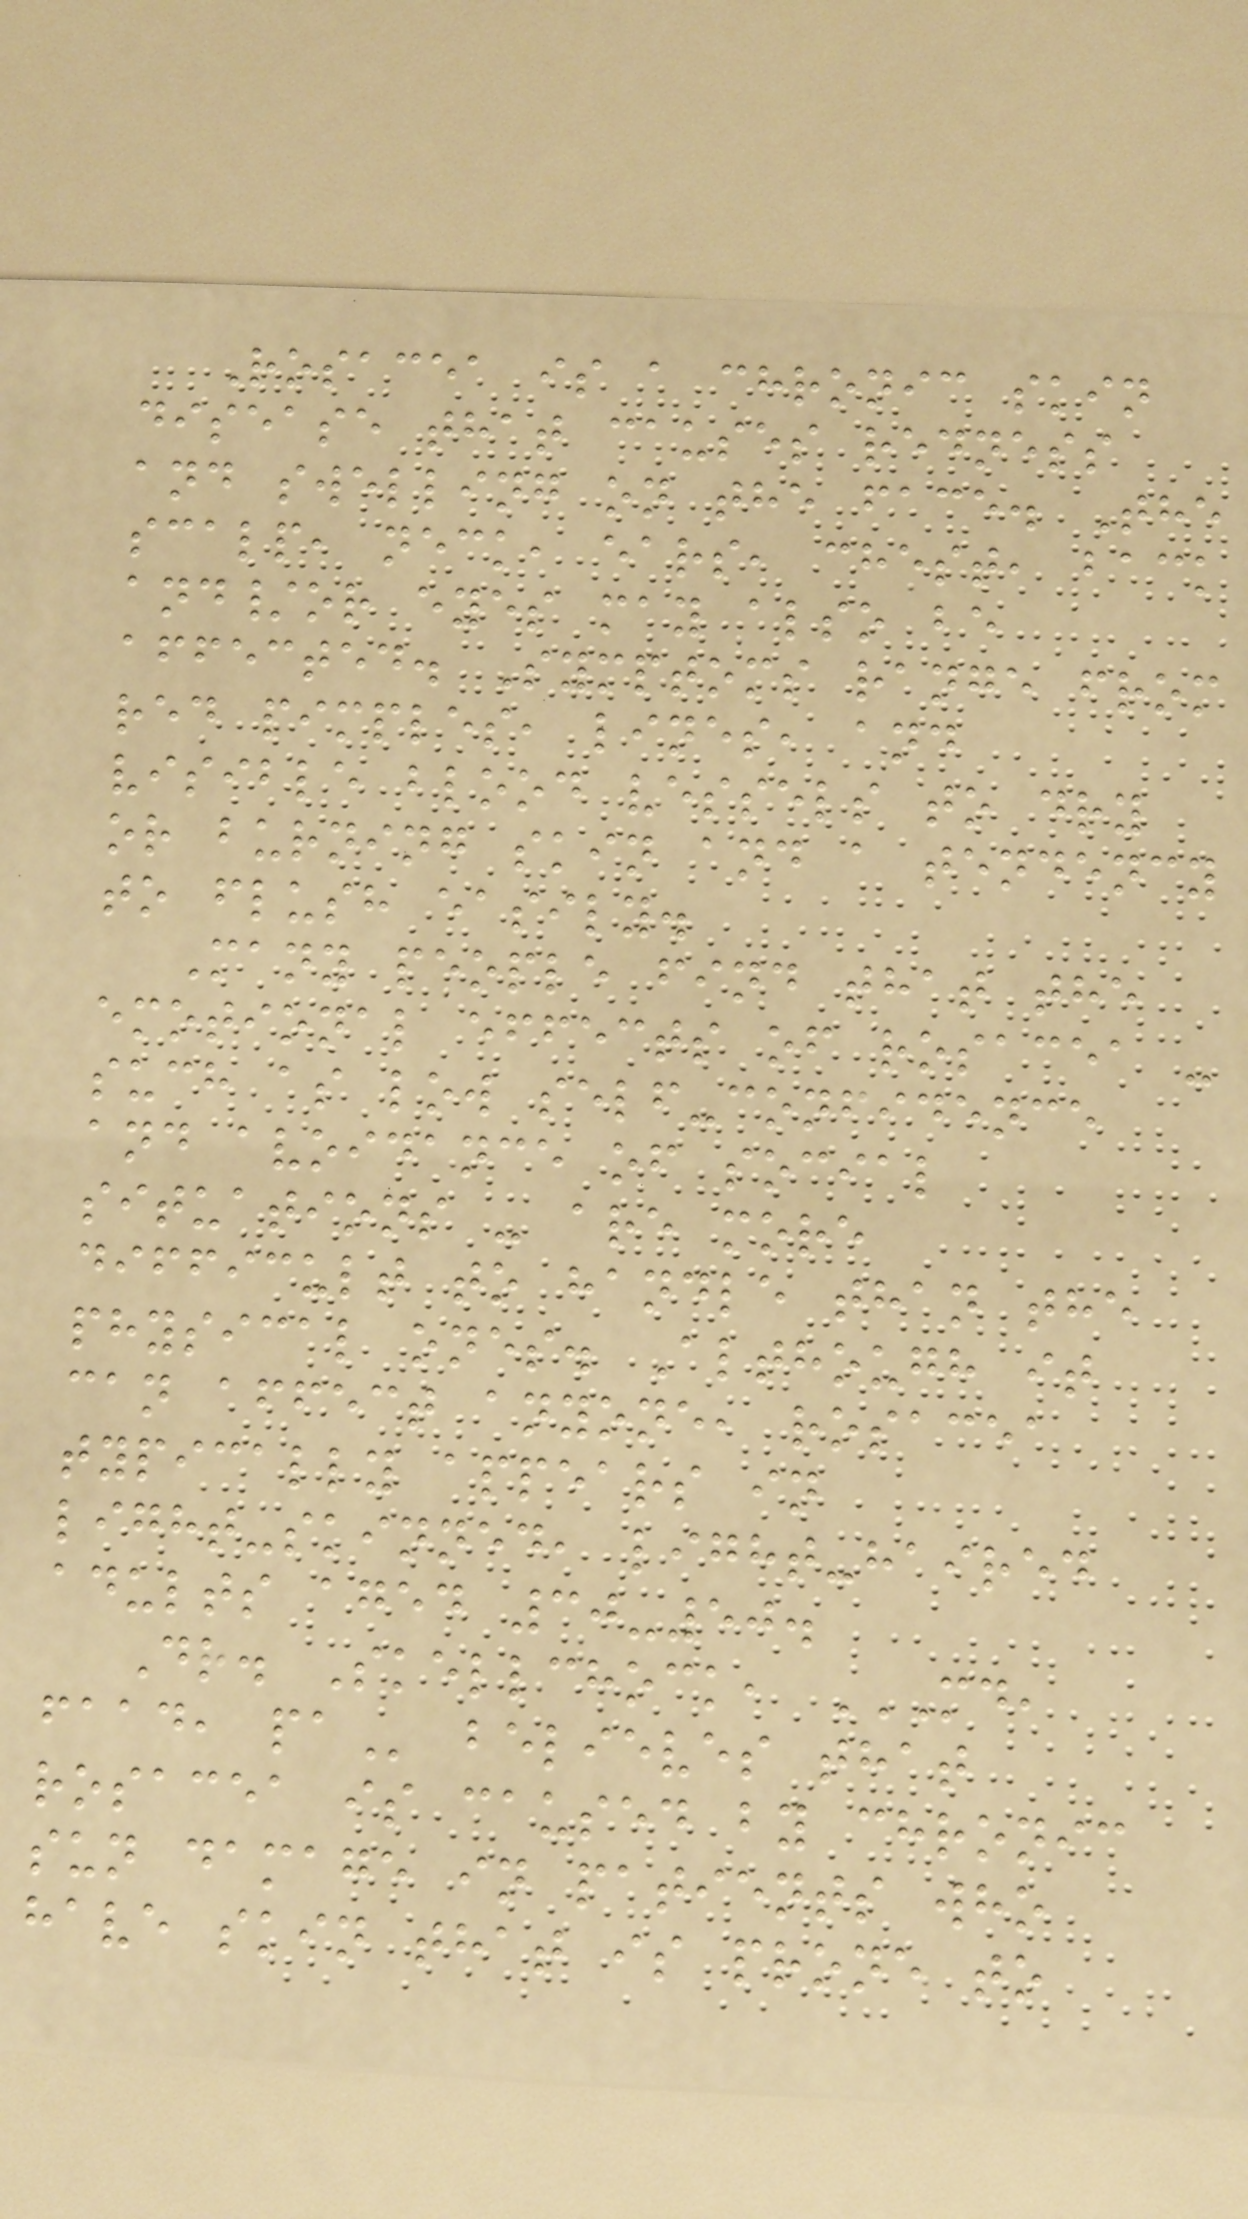Rosacea is a chronic skin
disease that causes redness
and swelling on the face. The
scalp, neck, ears, chest, back
and/or eyes may also be
affected. Symptoms range from
red pimples, lines, and
visible blood vessels to dry
or burning skin and a tendency
to flush easily.
Many people find that the
emotional effects of rosacea -
such as low self-confidence
and avoidance of social
situations - are more
difficult to handle than the
physical ones. Although it
can affect anyone, rosacea
typically appears in
light-skinned, light-haired
adults aged 30-50.
Dr. Skellchock, MD,
FAAD, PA believes that
rosacea is caused by chronic
sun damage in patients who
have skin that is prone to
